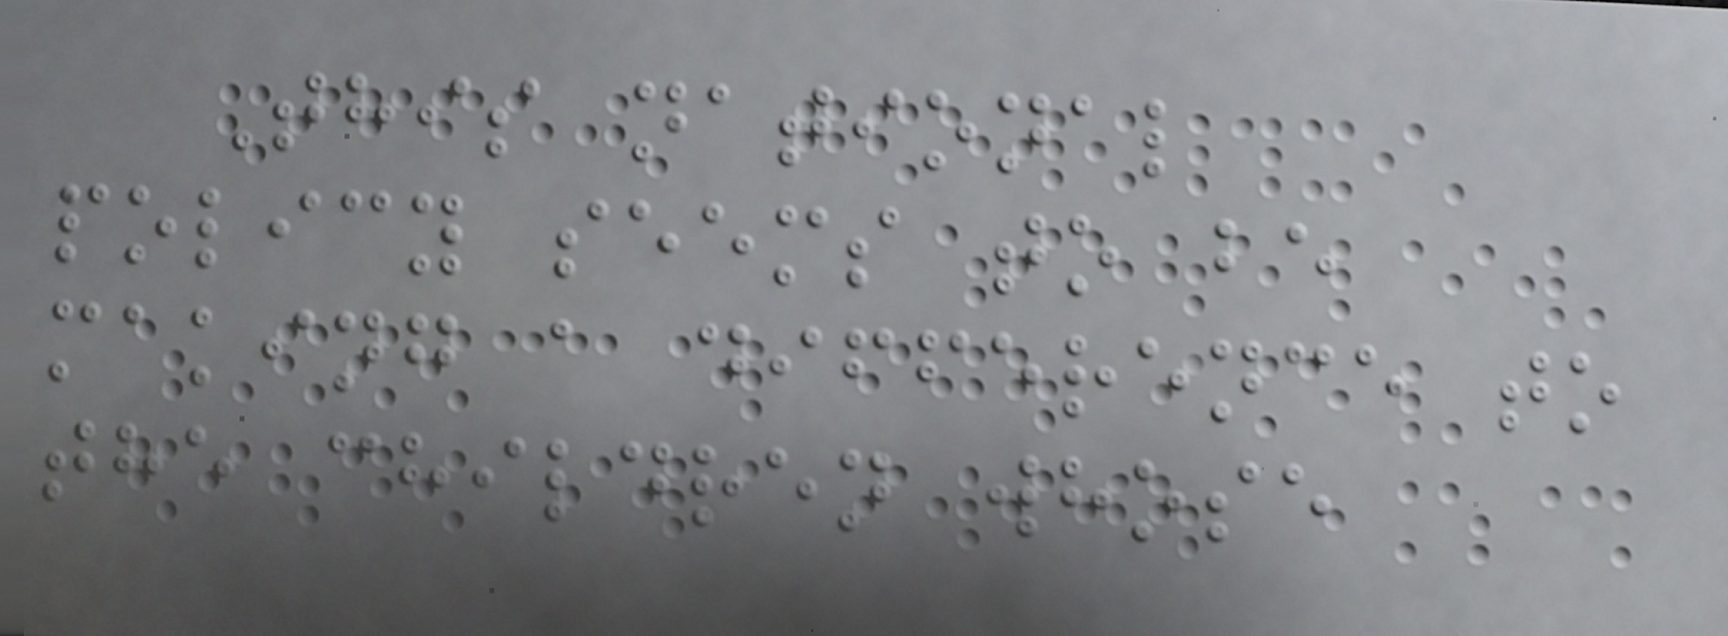This national
policy seems to be
making a difference to
the children whose
